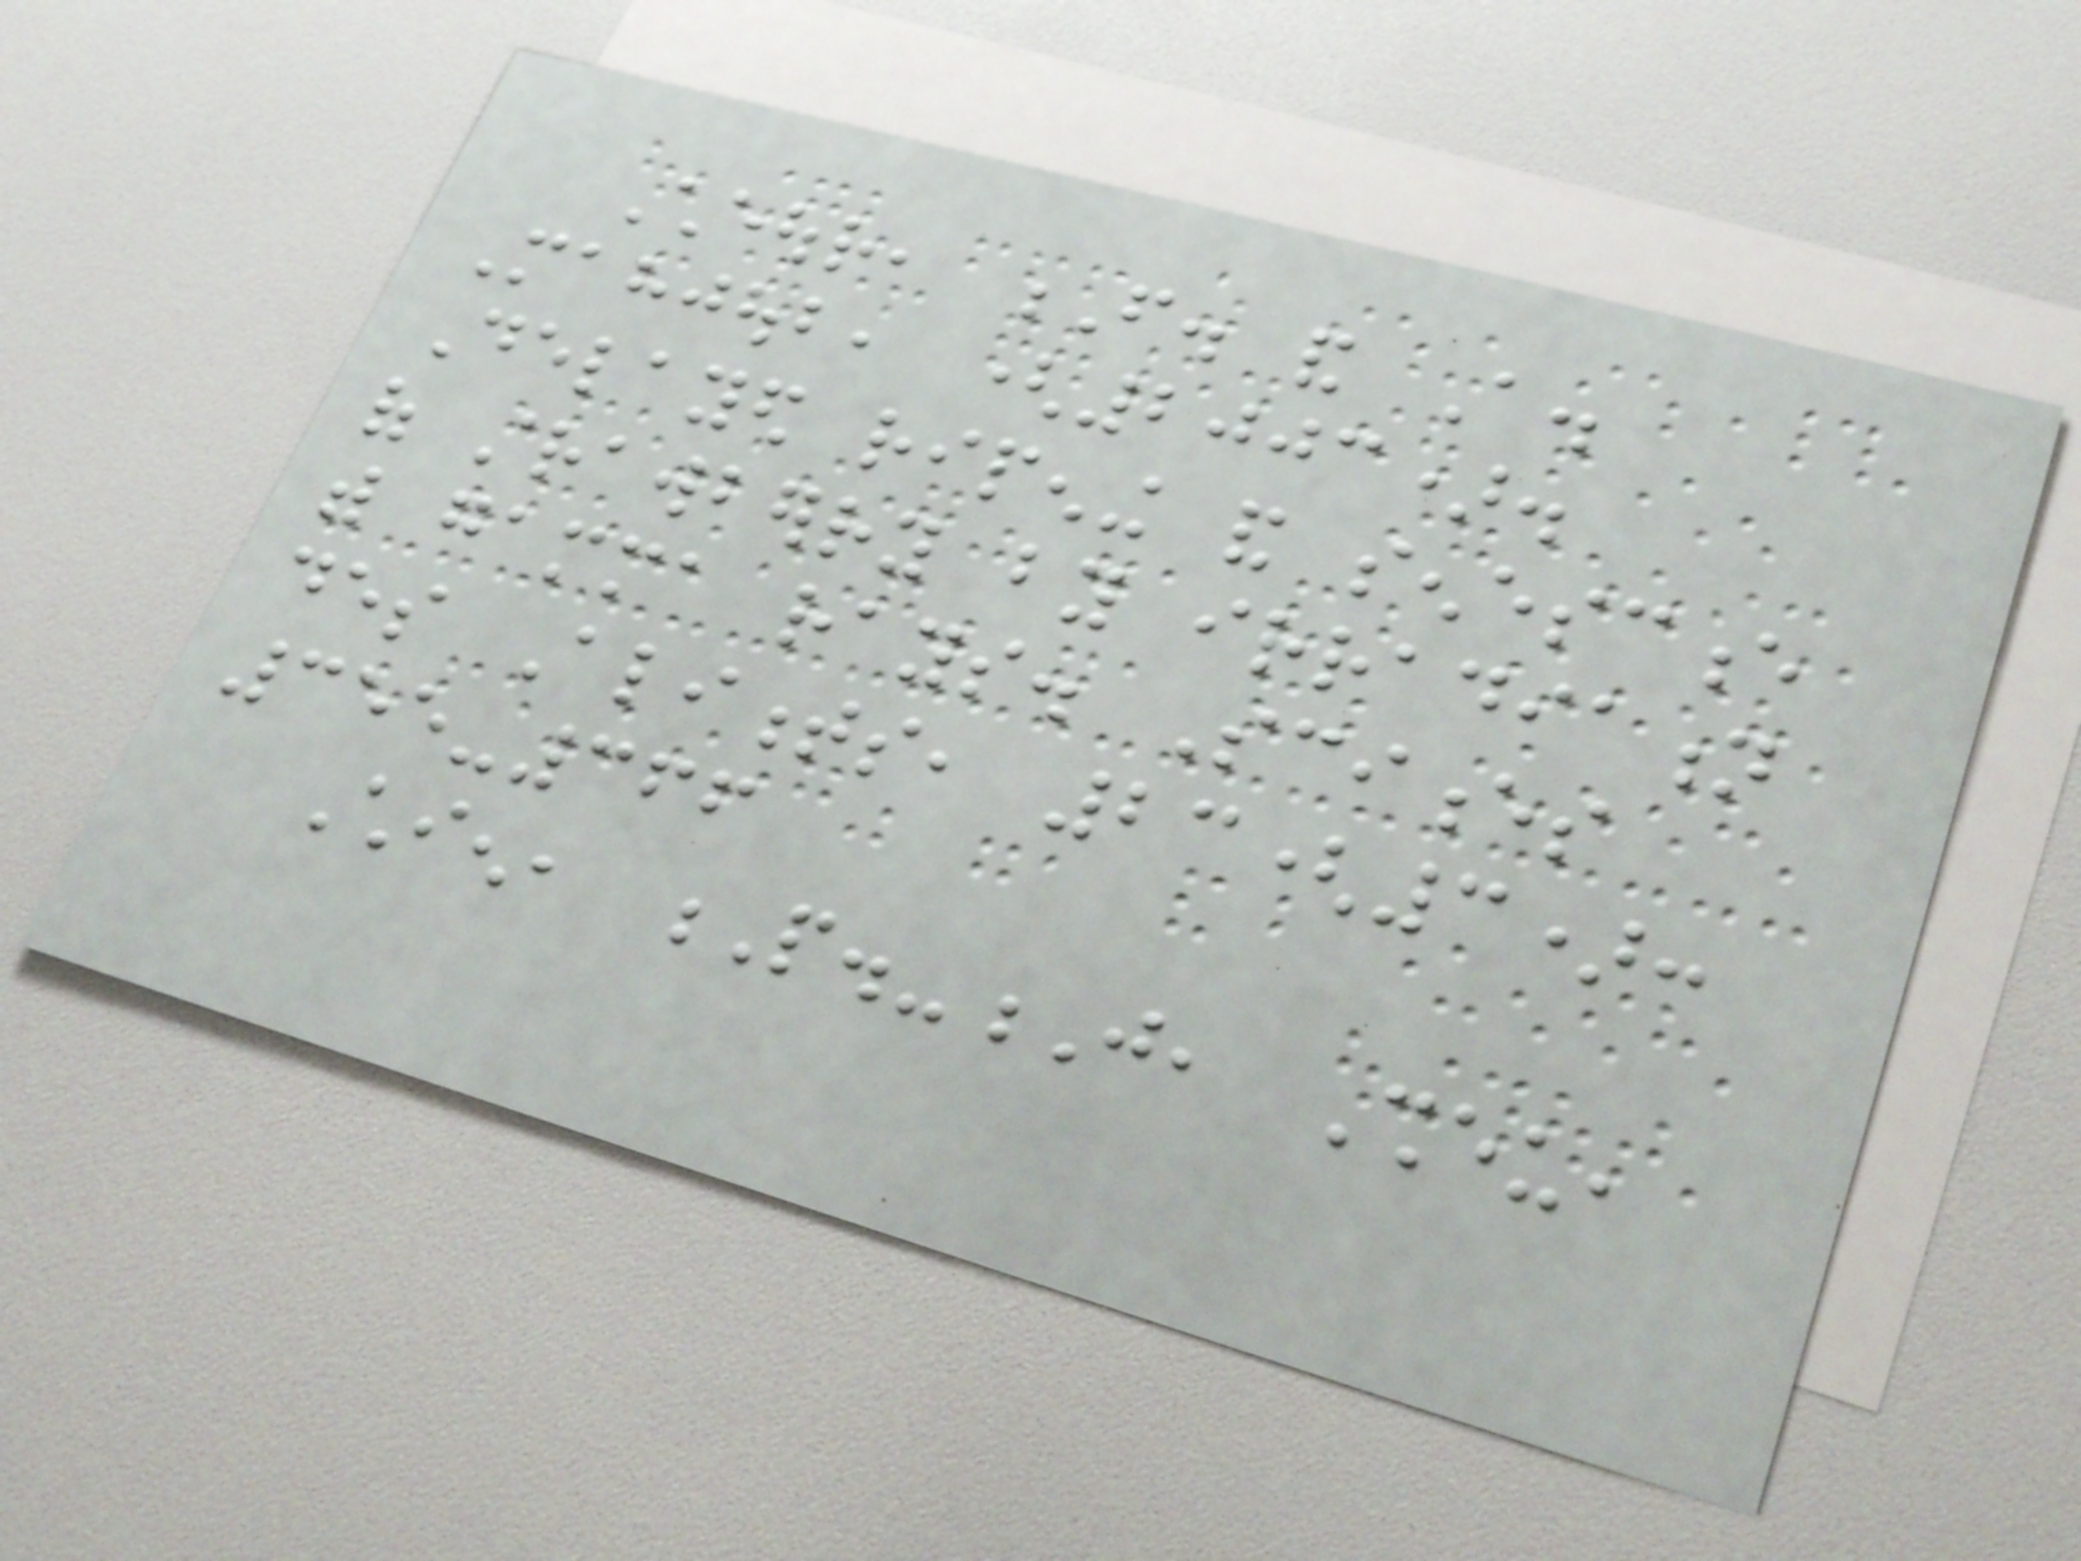Cheour, F. and A.
Mahjoub, (2003).
Delayed ripening and senescence
of strawberry by irradiation
with gamma rays. Sciences
des Aliments, 23(3):
355-366
Chien, P.-J, Sheu,
